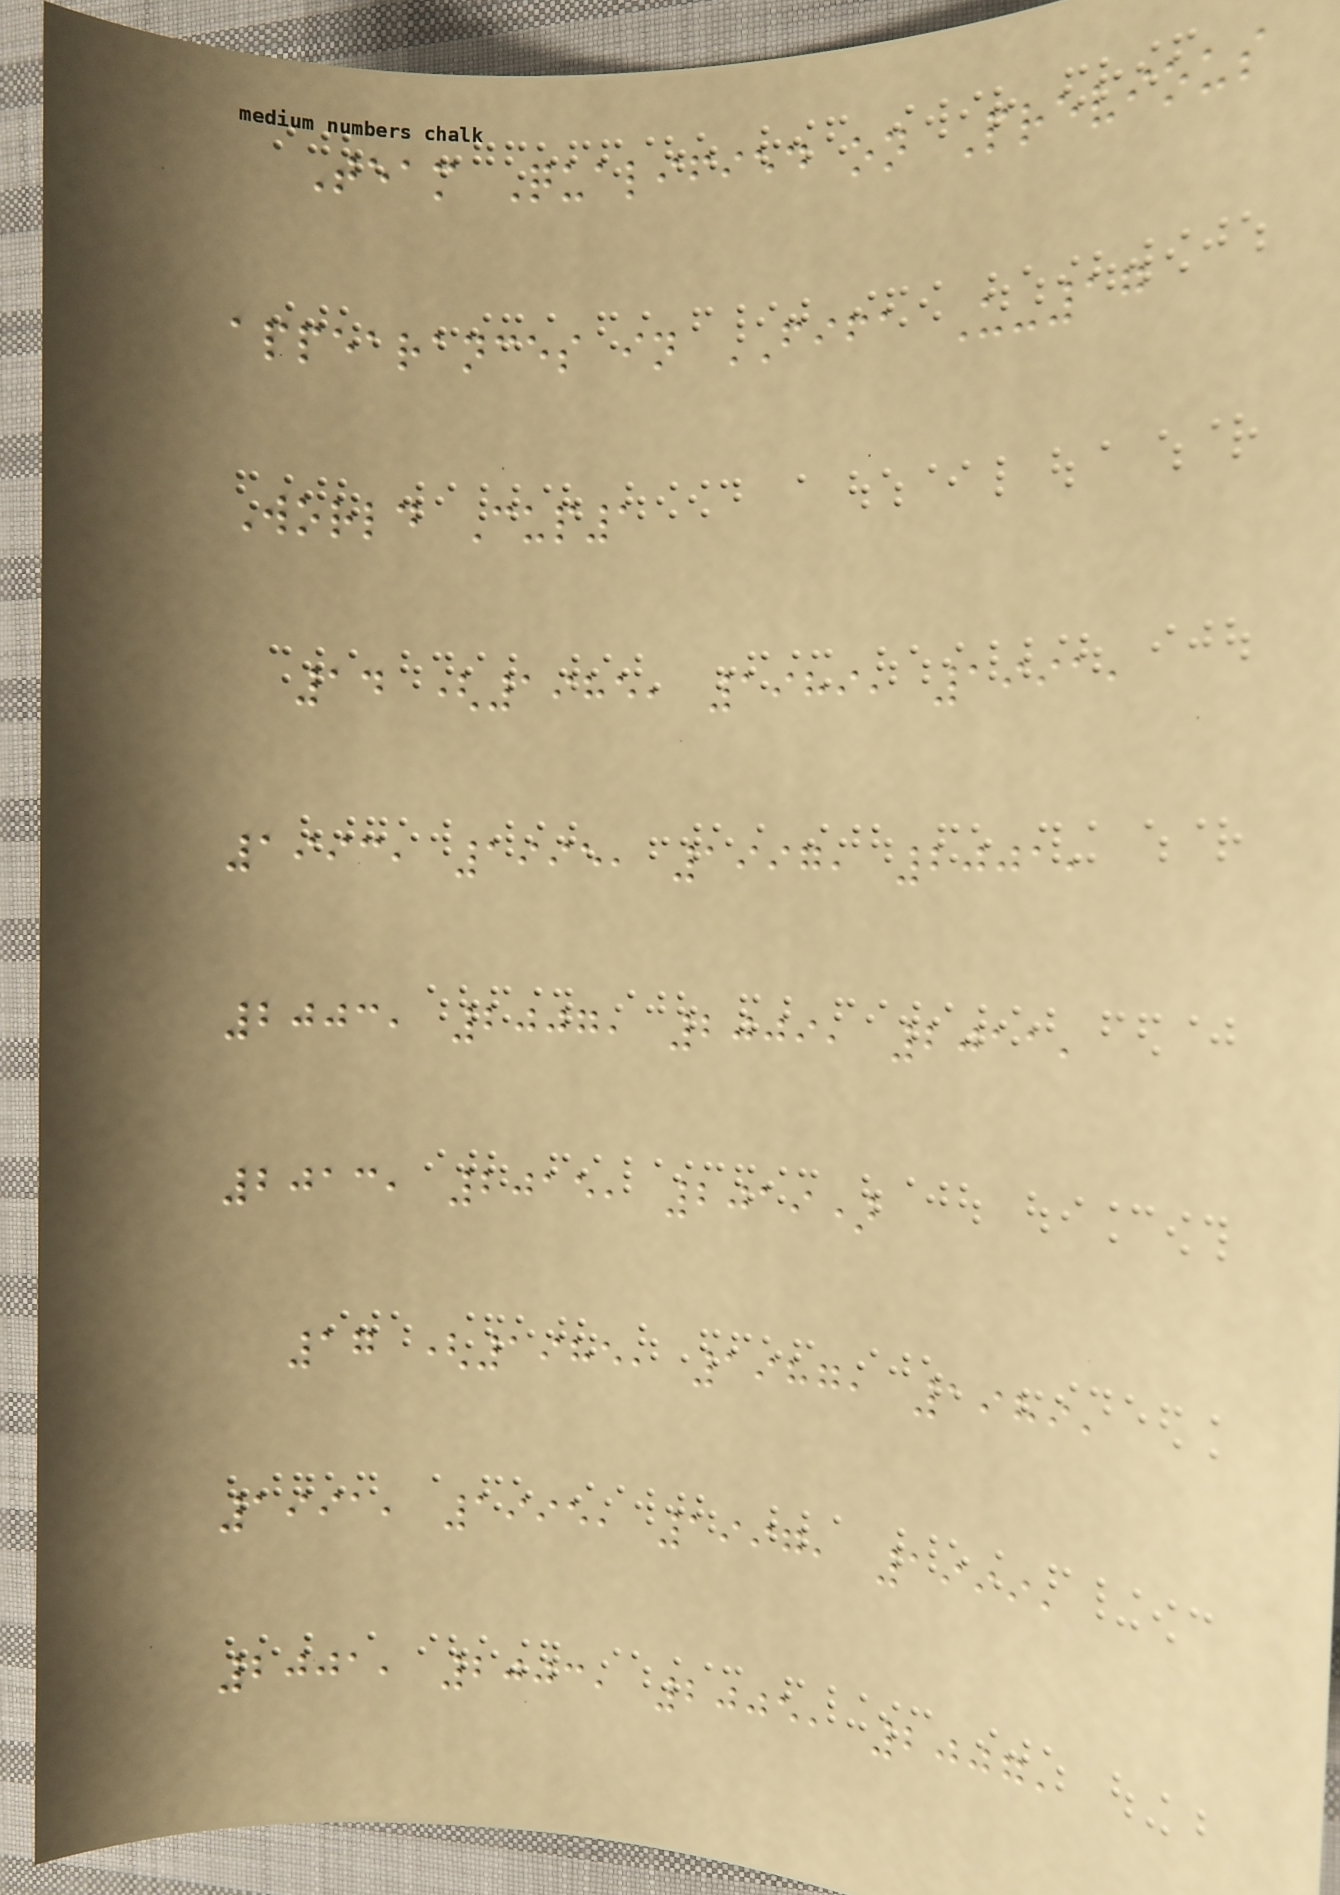Team Qualified on Previous
appearances in FIFA U-17
World Cup1
14 (1985, 1989, 1991,
1993, 1995, 1997, 2001,
2003, 2007, 2009, 2011,
2013, 2015, 2019)
17 (1985, 1987, 1989,
1991, 1995, 1997, 1999,
2001, 2003, 2005, 2007,
